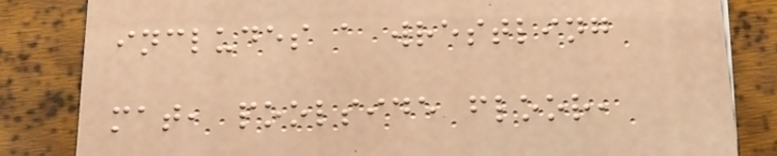includes a wrestling
mat, poolside floor,
